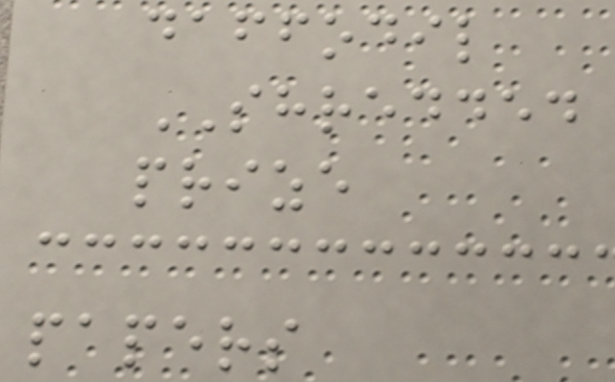daffodil
SHREDDED
prize
papers
